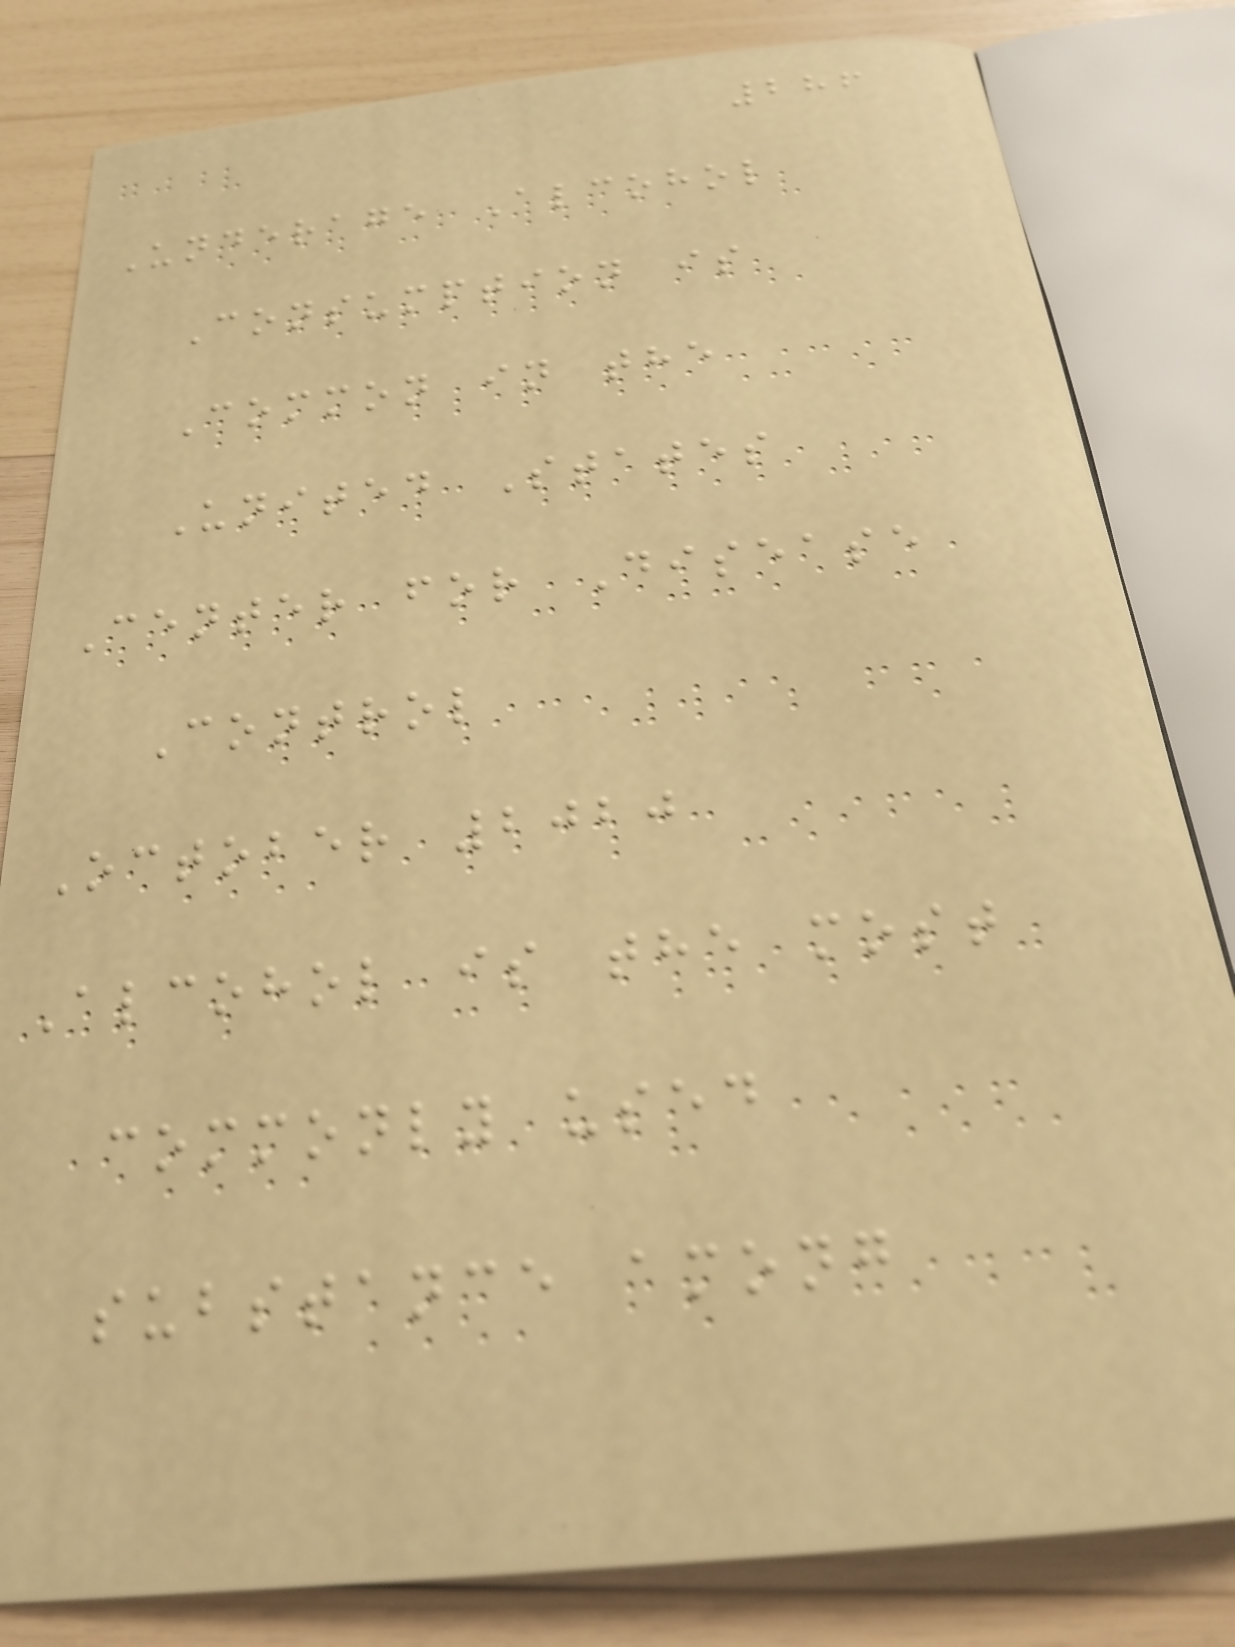286
Underage Alcohol
Consumption is
Common in the
United States
Center for Disease
Control
October 2020
Alcohol is the most
commonly used
substance among
